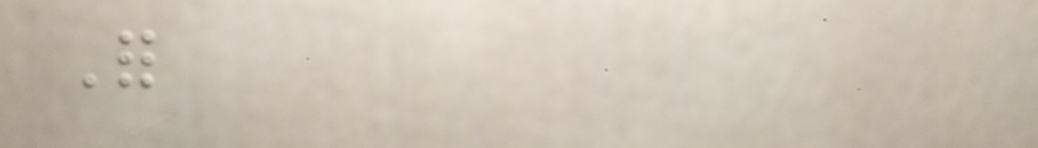For
